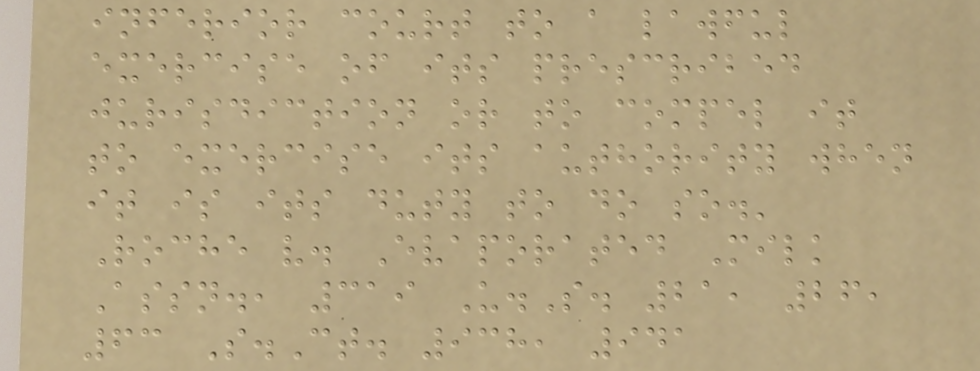inferior court to a lawful
exercise of its prescribed
jurisdiction or to compel it
to exercise its authority when
it is its duty to do so.'
Roche v. Evaporated Milk
Assn., 319 U.S. 21, 26,
63 S.Ct. 938, 941
